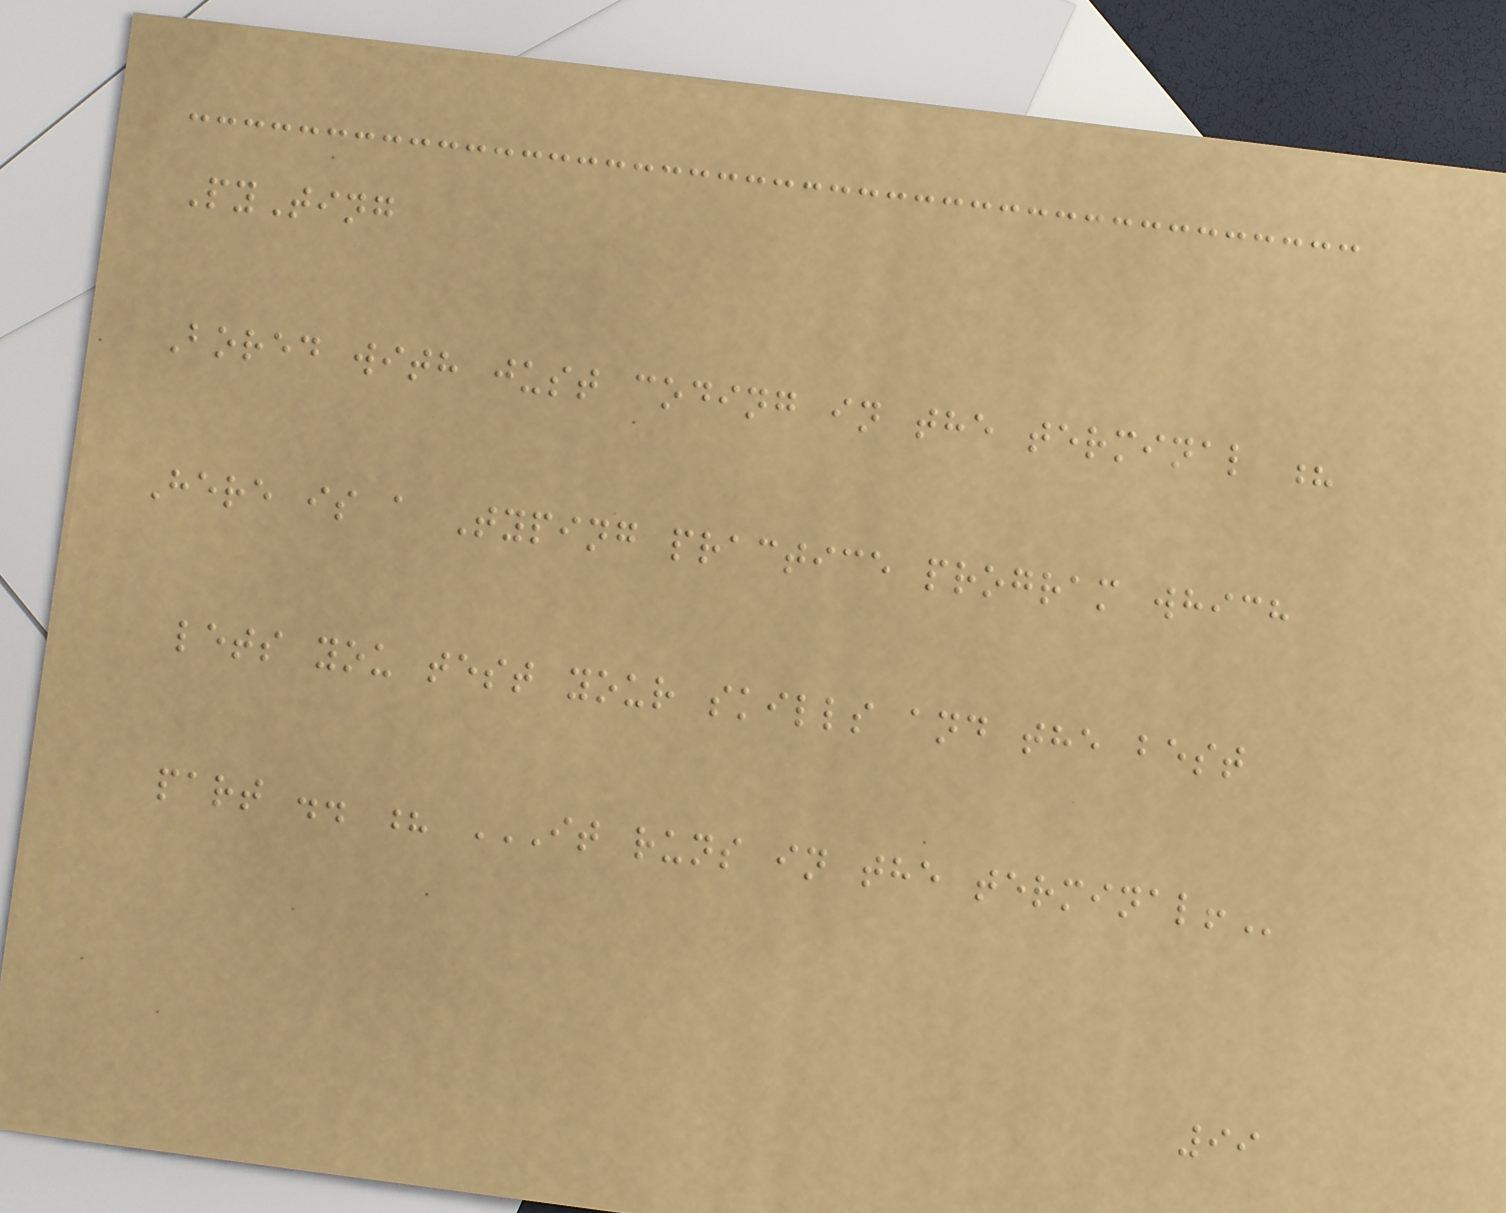PyTing
Bored with just coding in the terminal ?
Here is a Typing practice program which
lets you test your skills and the best
part .. ? IT RUNS IN THE TERMINAL!
99
